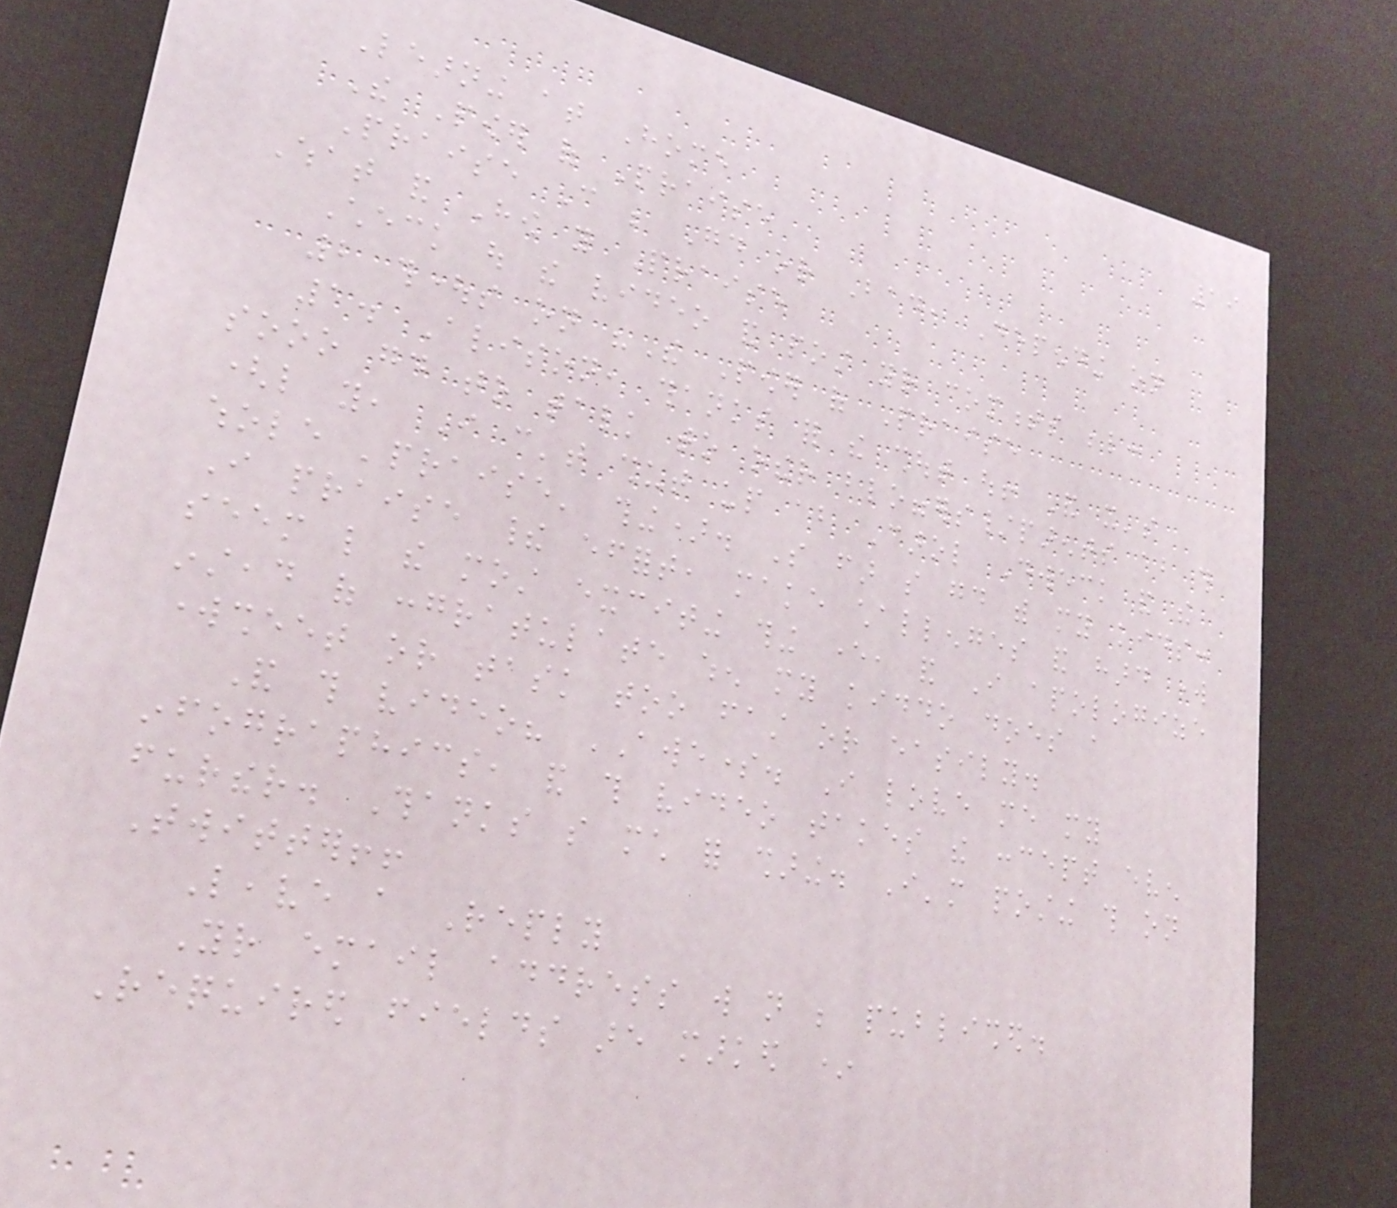19
Learning at Home
The Power of Praise
Praise Can be Good or Bad, Depending on
What and How you Praise
Check out the video and post your comments below:
2 thoughts on "The Power of Praise
1. Alison, thanks for the shout out! And it's
sooo good to talk to other bloggers/parents about this
(like you, I can't shut up about Carol Dweck and the
whole 'praise' thing). So far so good with my kids:
I praise their effort, make challenges and hard work
seem like the most exciting thing ever, and I apologize
instead of congratulate when my kiddo does a
worksheet or task too fast or easily.
And this video? AWESOME. I love me my
infographics, and this video takes the concept even
further. Thanks so much for sharing. I'm posting this on
Twitter!!
Leave a Reply
Your email address will not be published.
Required fields are marked *
